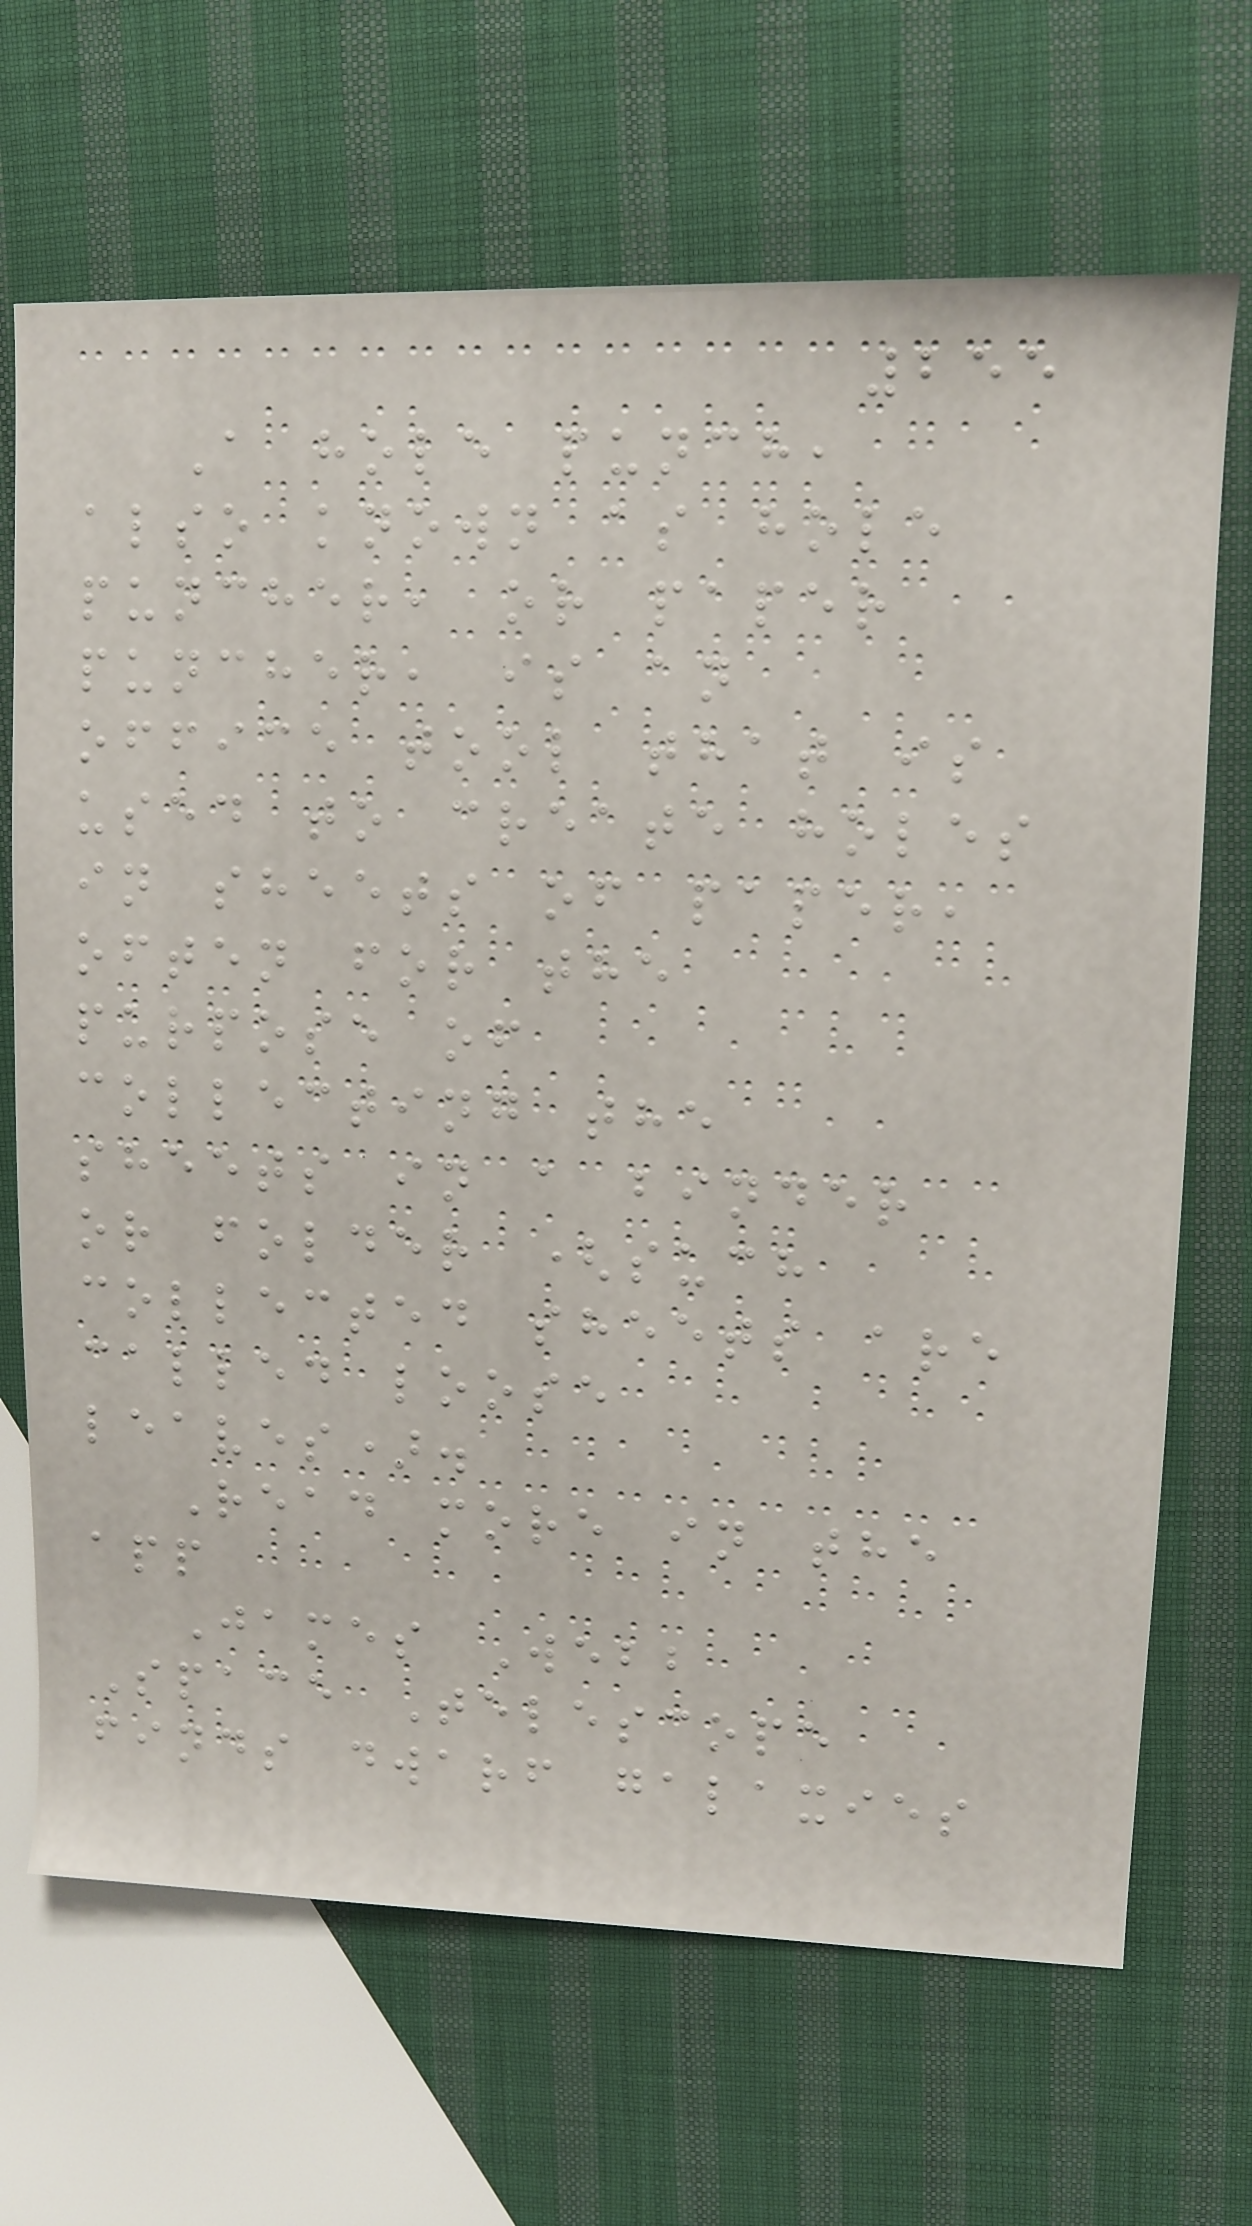255
A hole punch,
also known as hole
puncher, or paper
puncher, is an
office tool that is
used to create holes
in sheets of paper,
often for the
purpose of
collecting the
sheets in a binder
or folder (such
collected sheets are
called loose
leaves).
Read more in the
app
James Webb
Space Telescope
finds dwarf galaxies
